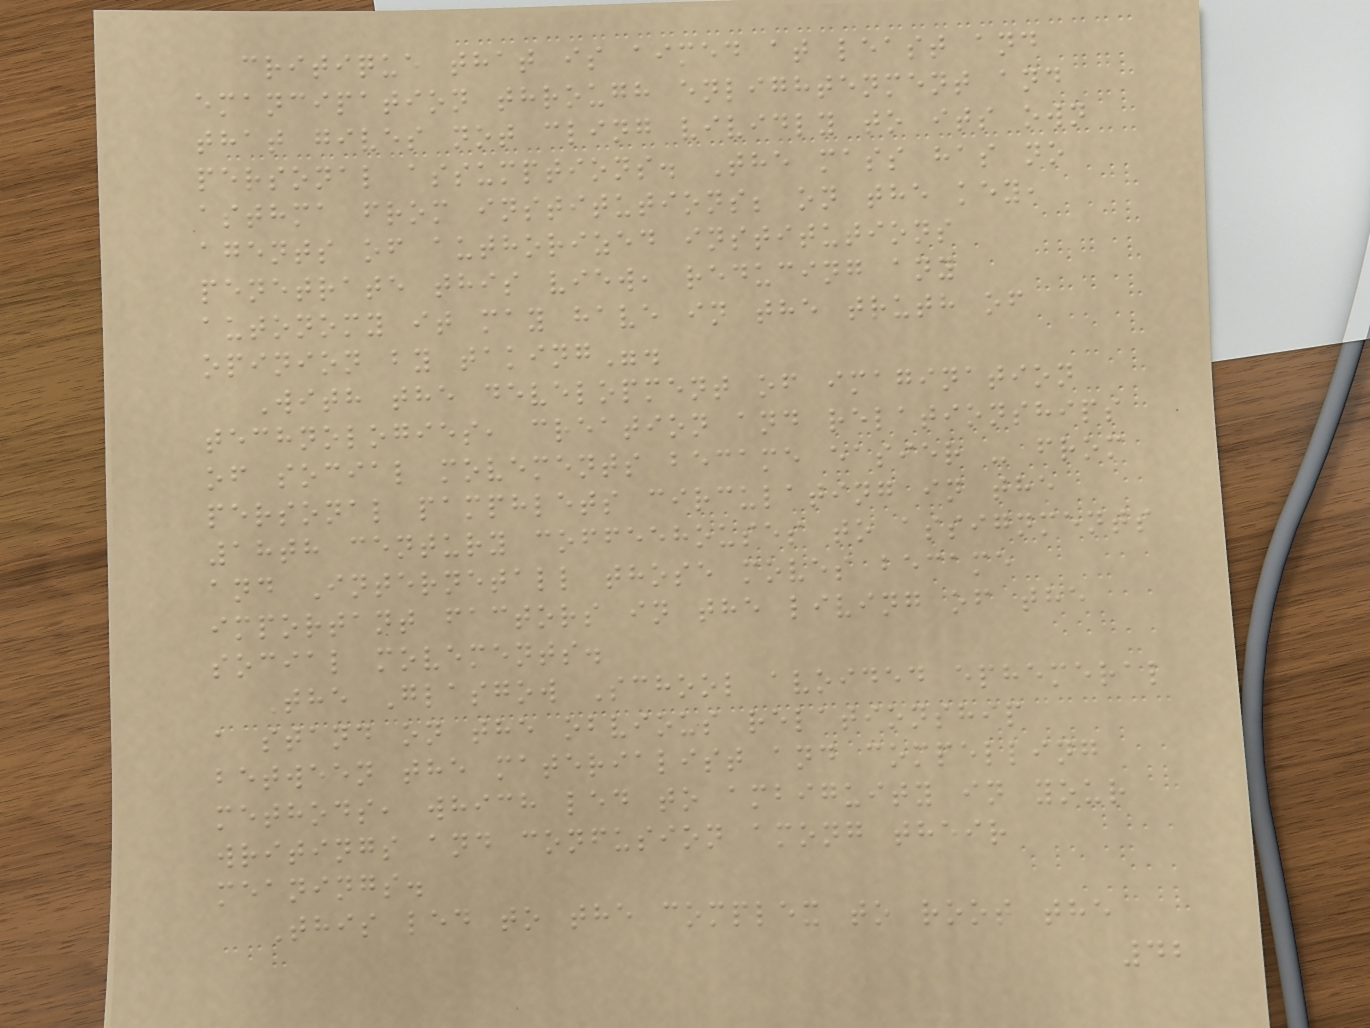critique that is aimed at least and
emancipation through enlightenment and
that gives not cling vividly to its own
personal assumptions. The mass has no
asthma from institutions; on the key,
agents of authorized institutions
penetrate this view, reducing any
autonomy it may have in the truth of
opinion by taking".
With the development of imagination
technologies, creation and relationships
of social movements became easier - from
personal pamphlets circulating in the
18th century coffeehouses to assignments
and Internetall those moves became
important factors in the living of the
social movements.
The Glasgow School avoided ephemeral
a stand on the obvious relationship
between the materialist and compelling
methods, which led to ambiguity in your
writings and confusion among their
meanings.
This led to the complex to root the
42
